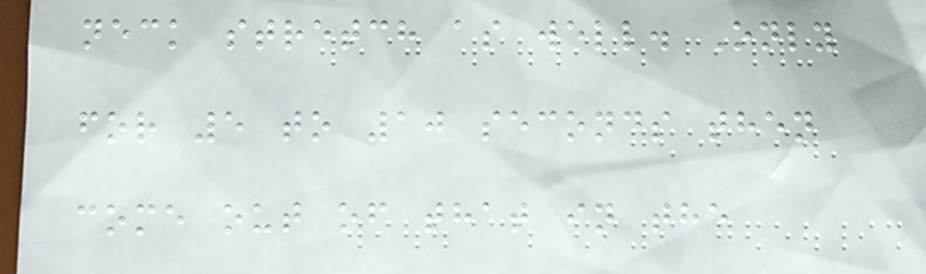neck stretch as well. Only
for 5 to 10 seconds then
come out of that in the
